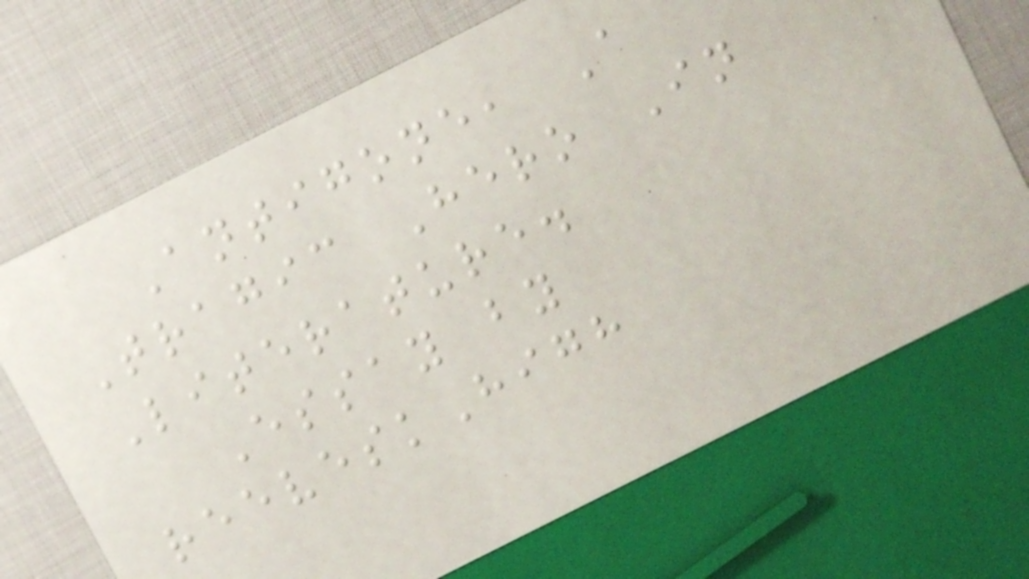Antigone, A
Tragic Hero In
Literature.
Essay by
reeveskHigh
